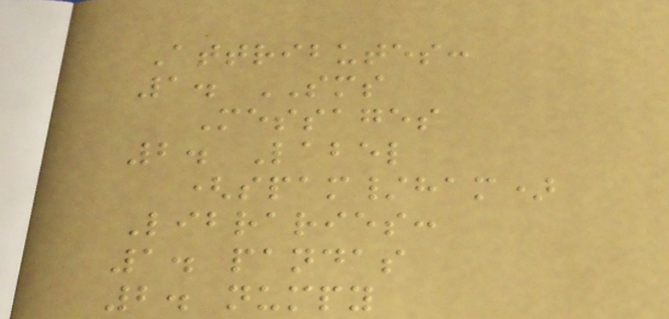Attributes:
1. SMS
Messages
2. Label
(spam/ham)
Libraries:
1. pandas
2. numpy
